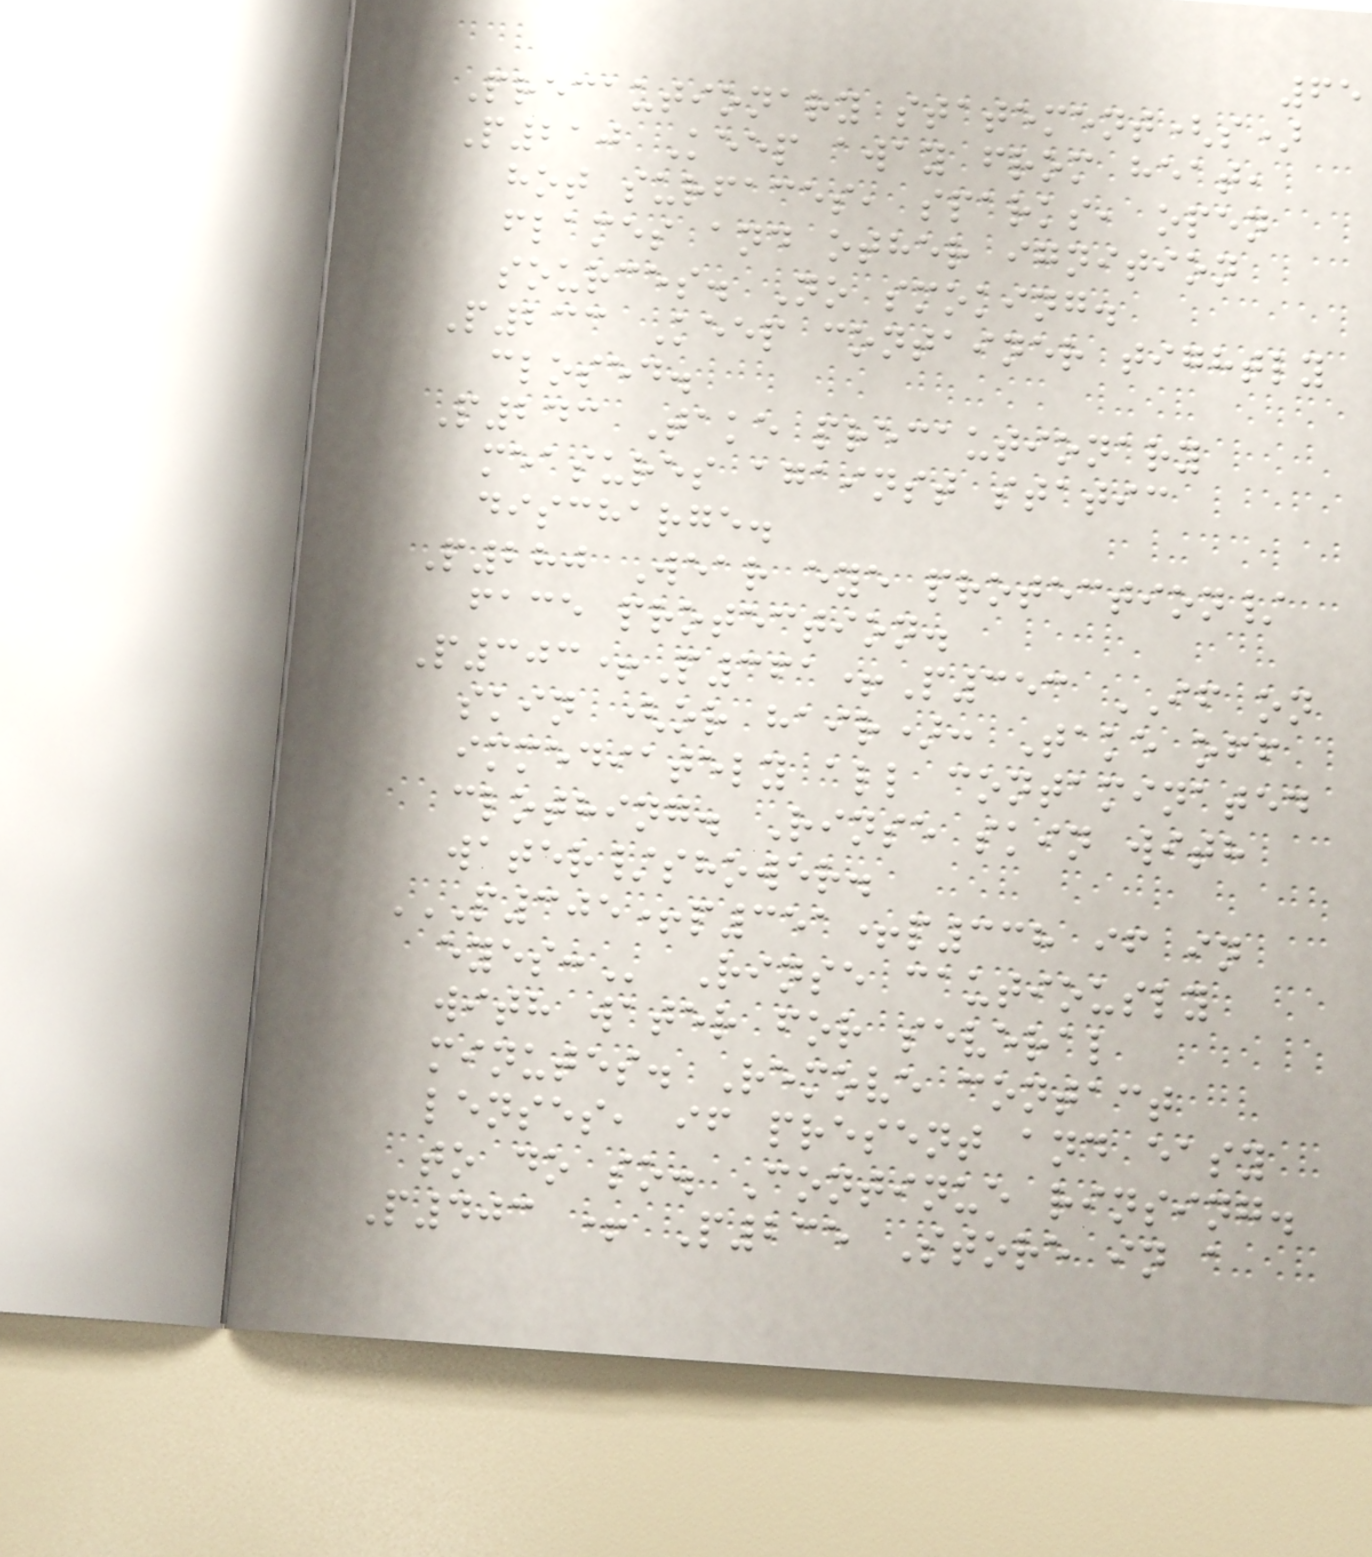65
Precautionary statement(s)
P210 Keep away from heat,
hot surfaces, sparks, open
flames and other ignition
sources. No smoking.
P233 Keep container tightly
closed.
P243 Take precautionary
measures against static
discharge.
P280 Wear eye protection/
face protection.
P303+P361+P353 IF on
skin (or hair): Take off
immediately all contaminated
clothing. Rinse skin with
water/shower.
P305+P351+P338 IF IN
EYES: Rinse cautiously
with water for several
minutes. Remove contact
lenses, if present and easy
to do so. Continue rinsing.
P403 + P235 Store in a
